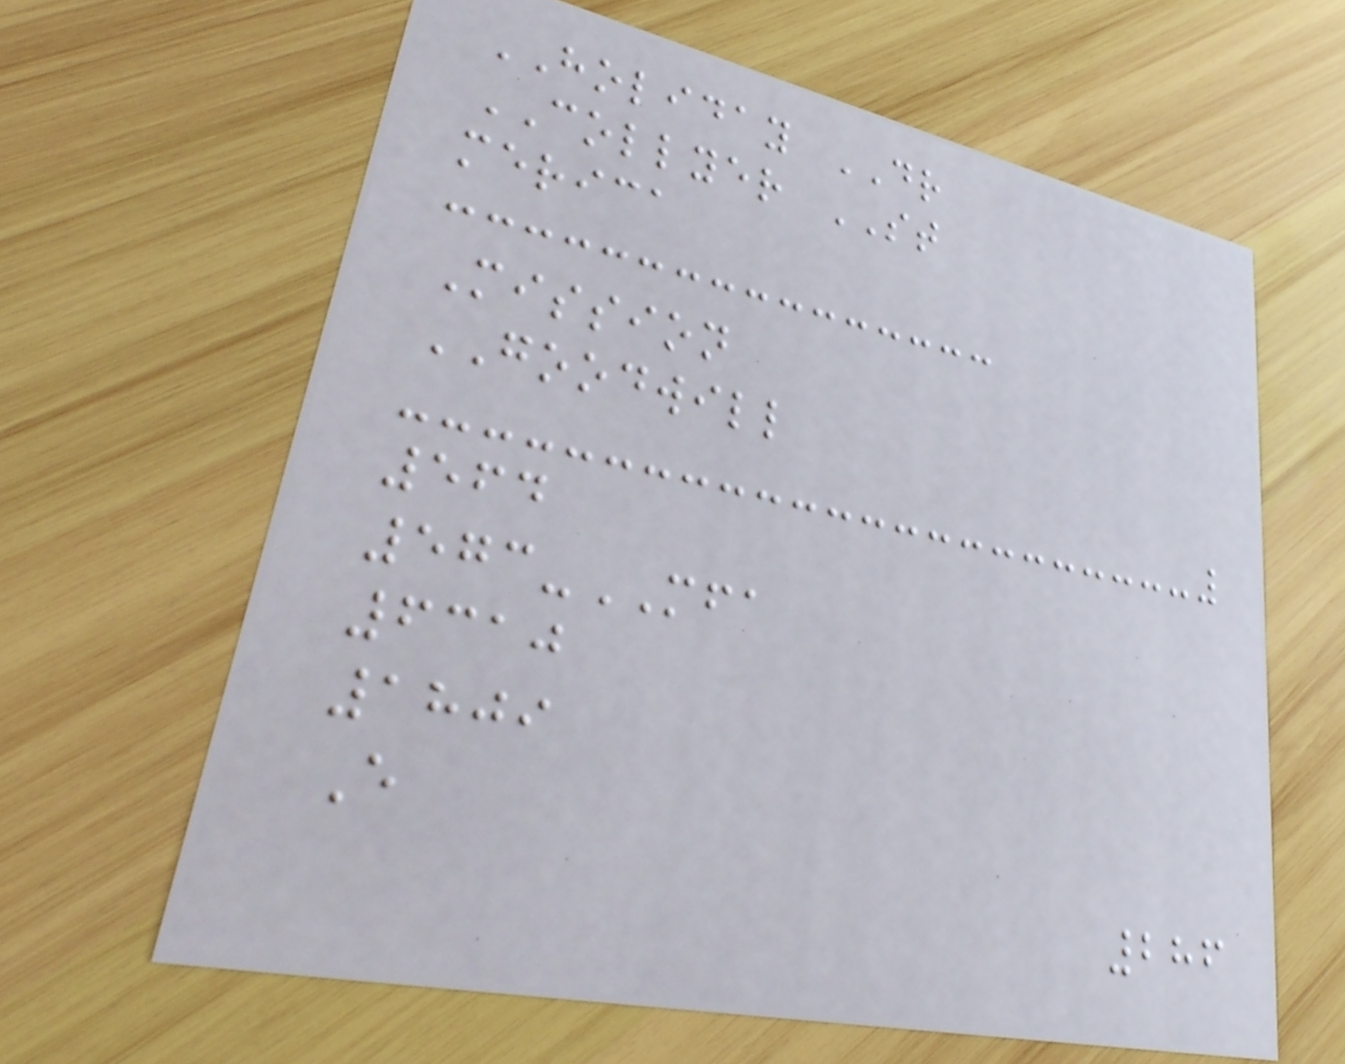HOLIDAY DR
COLLYER ST
merica
Mission
GOODWILL
564
573-MFA
6310
1809
E
286
